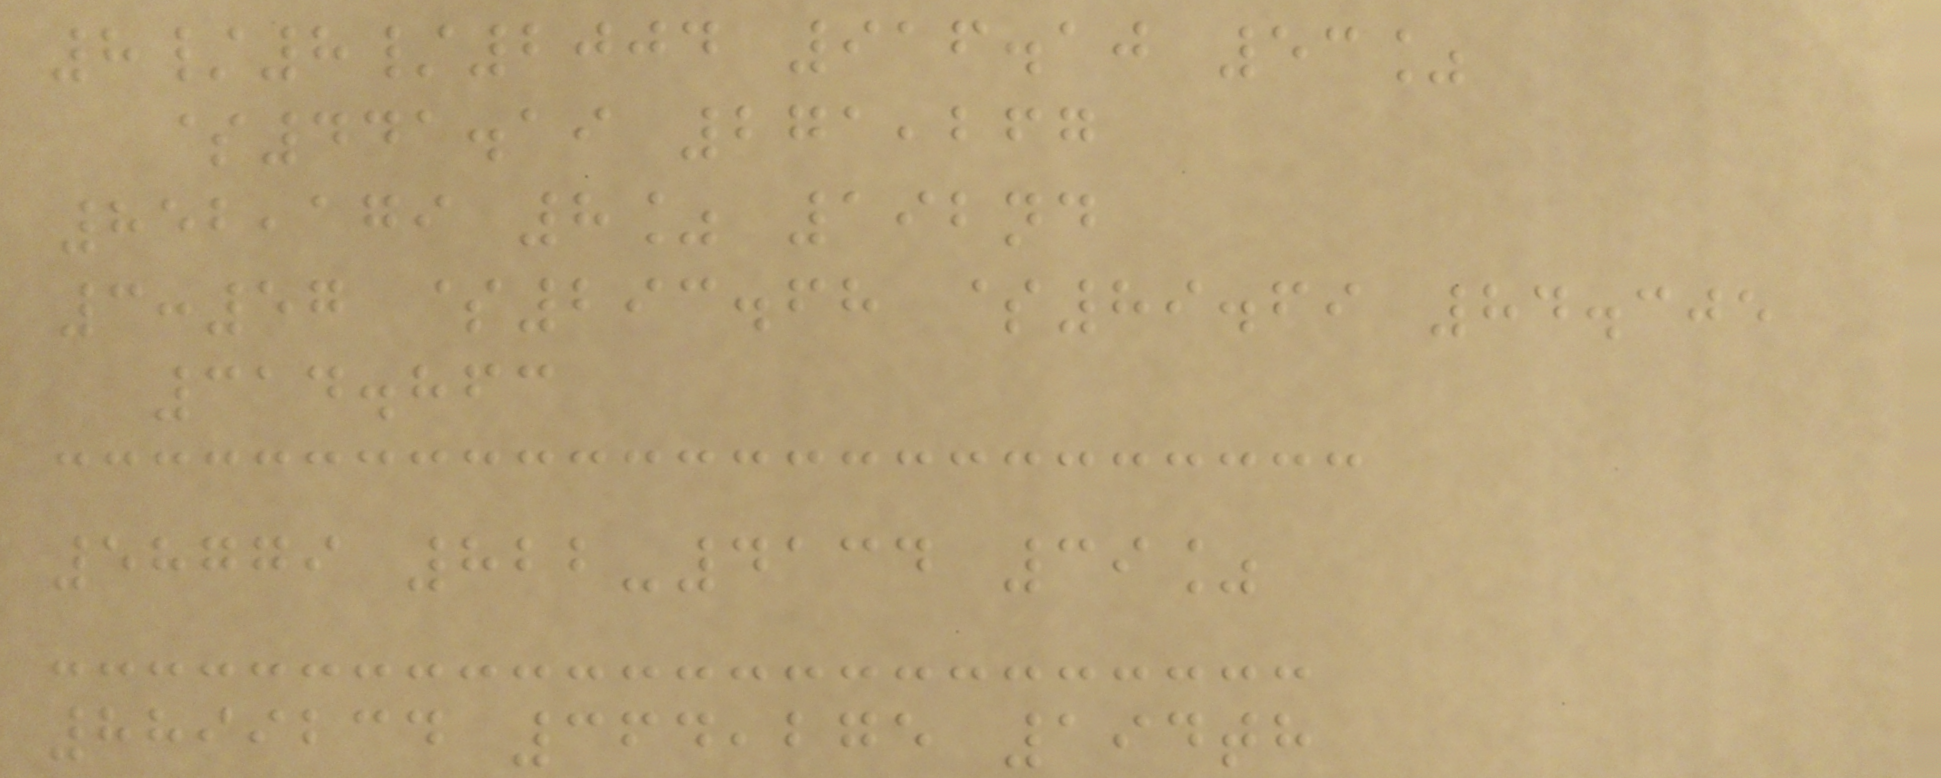8/8/2004 916.10 53%
$441.19 271,267
852,179 8% 192nd
3:57 $293.68 $89.69 84.305
314.863
58779 822-4134 39%
8899234 364,275 194th
